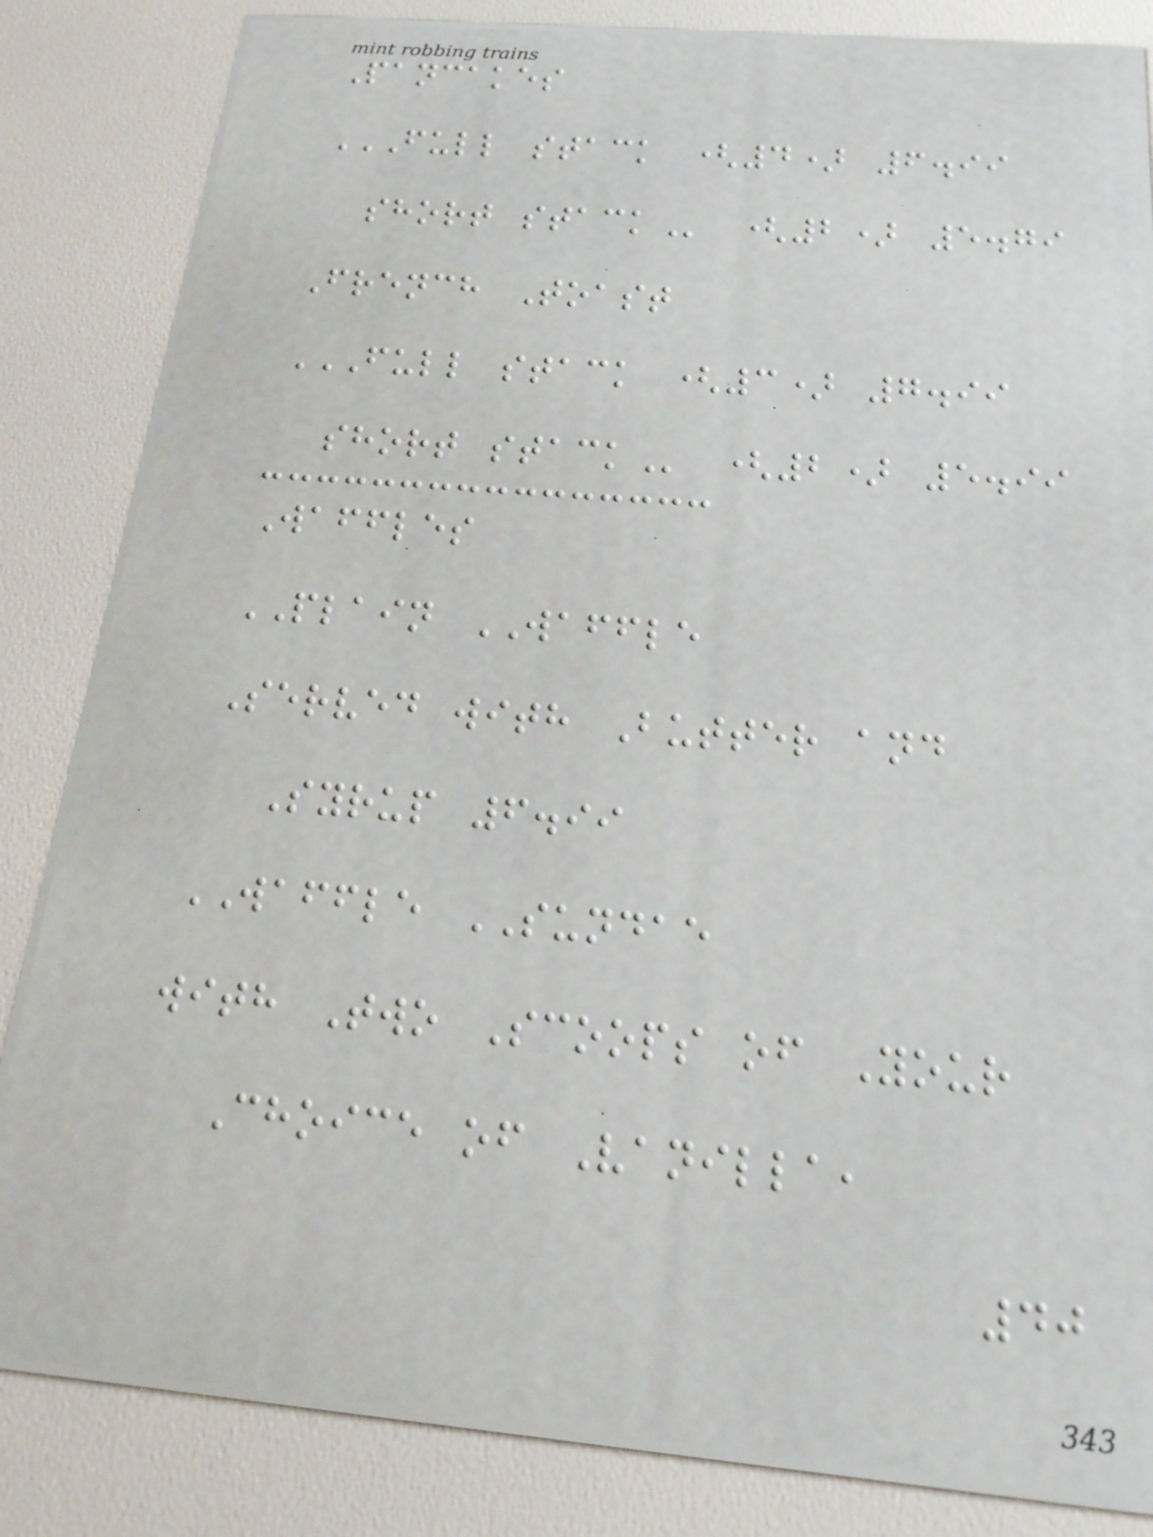Pancakes
FULL STACK (4) 6.99
SHORT STACK (2) 5.79
French Toast
FULL STACK (3) 7.99
SHORT STACK (2) 5.99
Waffles
PLAIN WAFFLE
Served with Butter and
Syrup 6.99
WAFFLE SUNDAE
with Two Scoops of Your
Choice of Vanilla,
40
